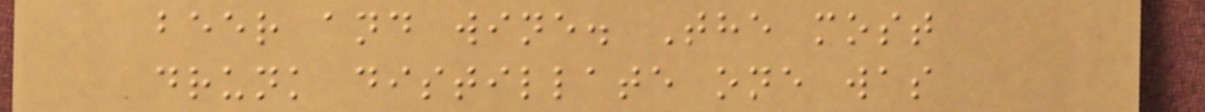beer and wine. The most
drunk distillate one was
